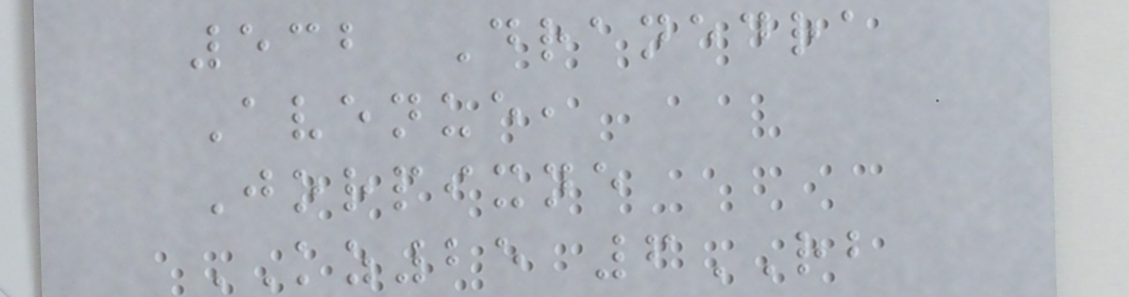532 Dranedra
Avenue,
Jorpixne
KZ25 6RB
